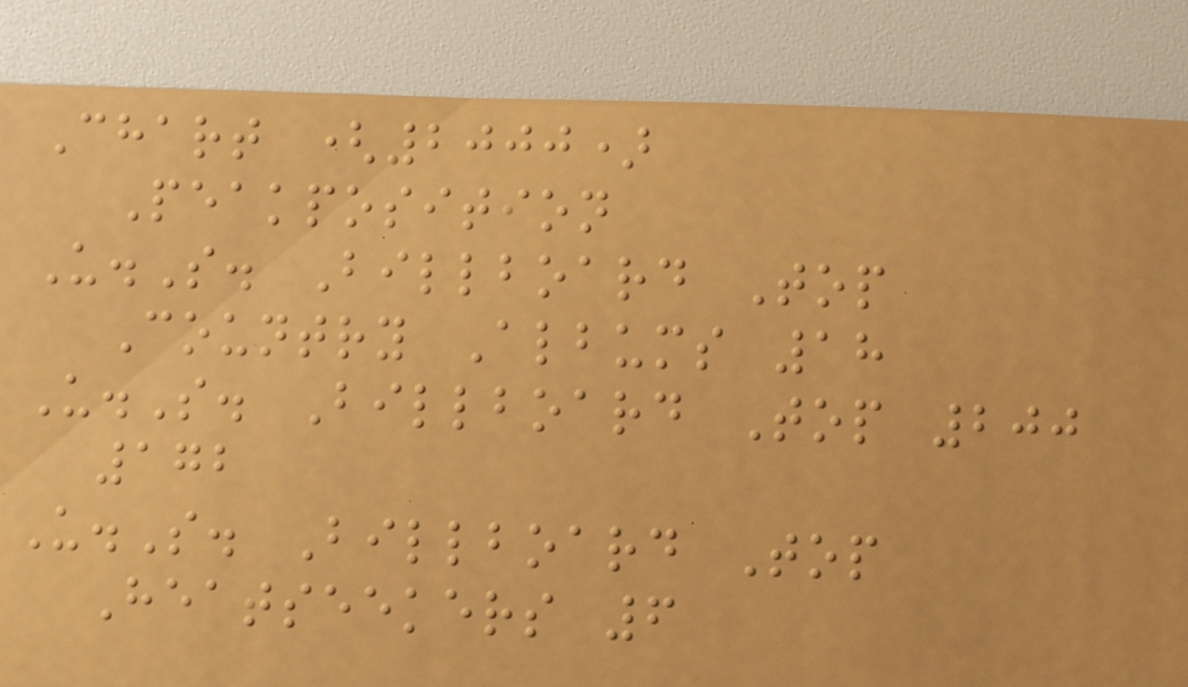Chart (2000)
Peakposition
U.S. Billboard Top
Country Albums 18
U.S. Billboard Top 200
172
U.S. Billboard Top
Heatseekers 6
